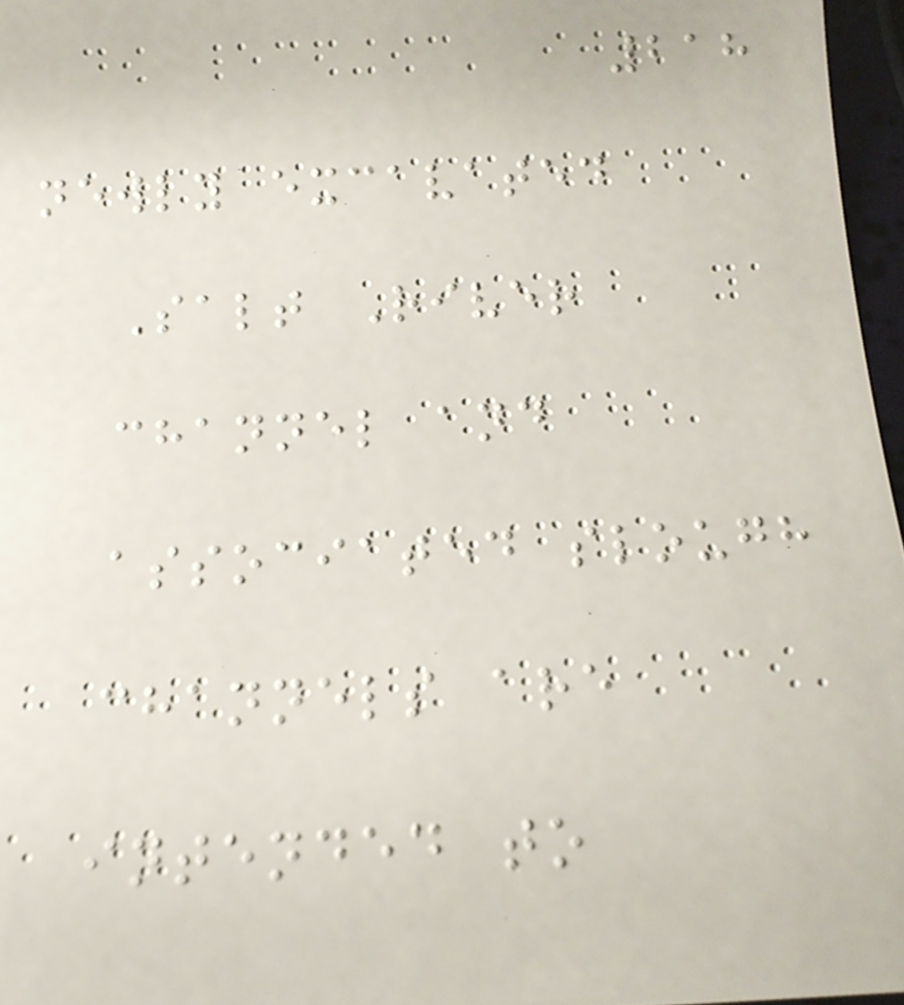218
newly excavated
Salt River
channel and
associated slough
channels are
intended to
